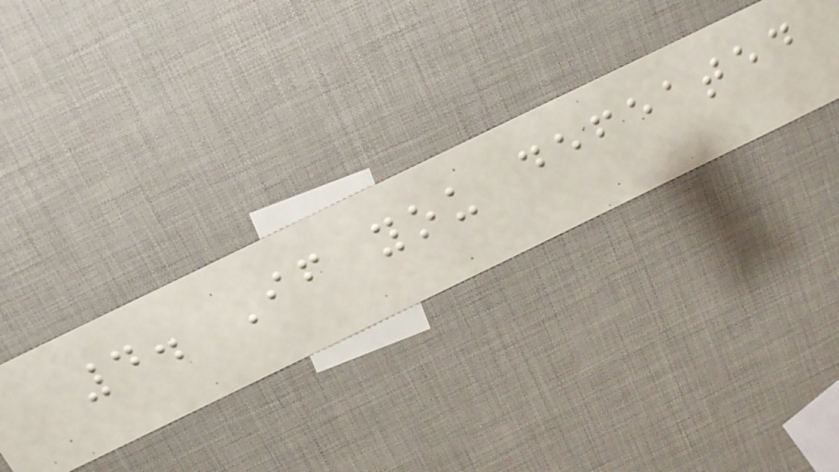4. If you defeated
